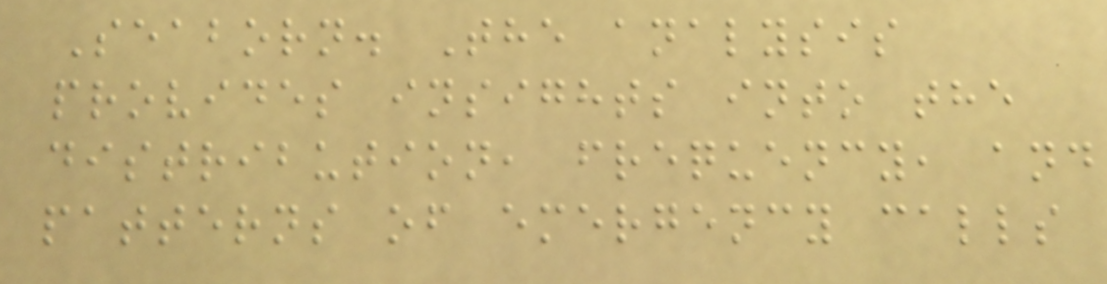Seaborn. The analysis
provides insights into the
distribution, frequency, and
patterns of emergency calls
